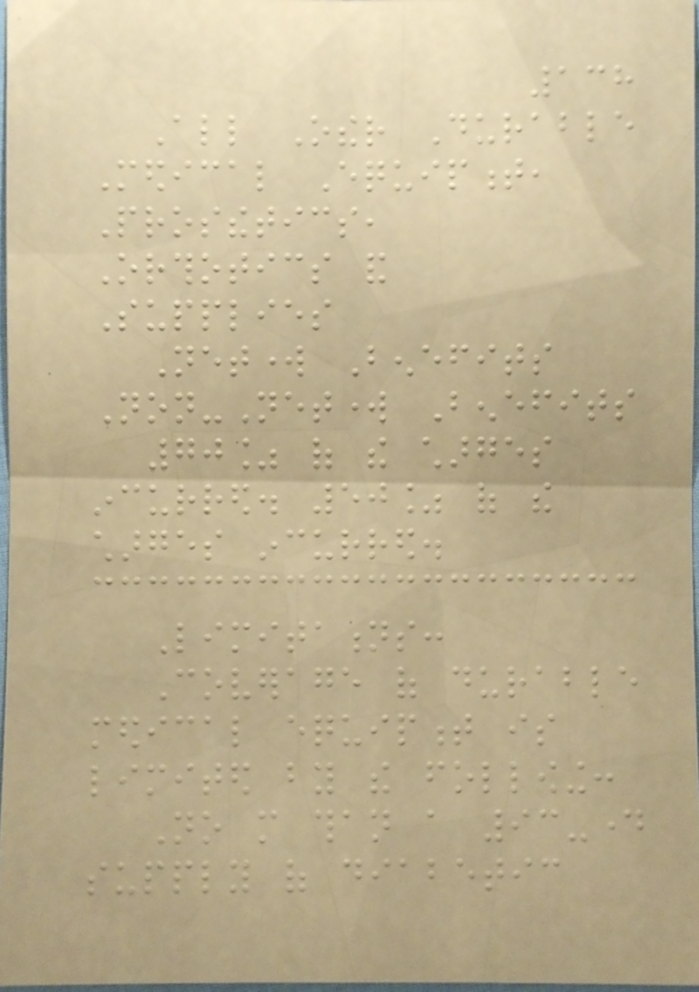138
All Other Durable
Medical Equipment,
Prosthetics,
Orthotics and
Supplies
Network Benefits
Non-Network Benefits
70% of the charges
incurred. 50% of the
charges incurred.
Limitations:
Coverage of durable
medical equipment is
limited by the following:
No more than a 93-day
supply of diabetic
